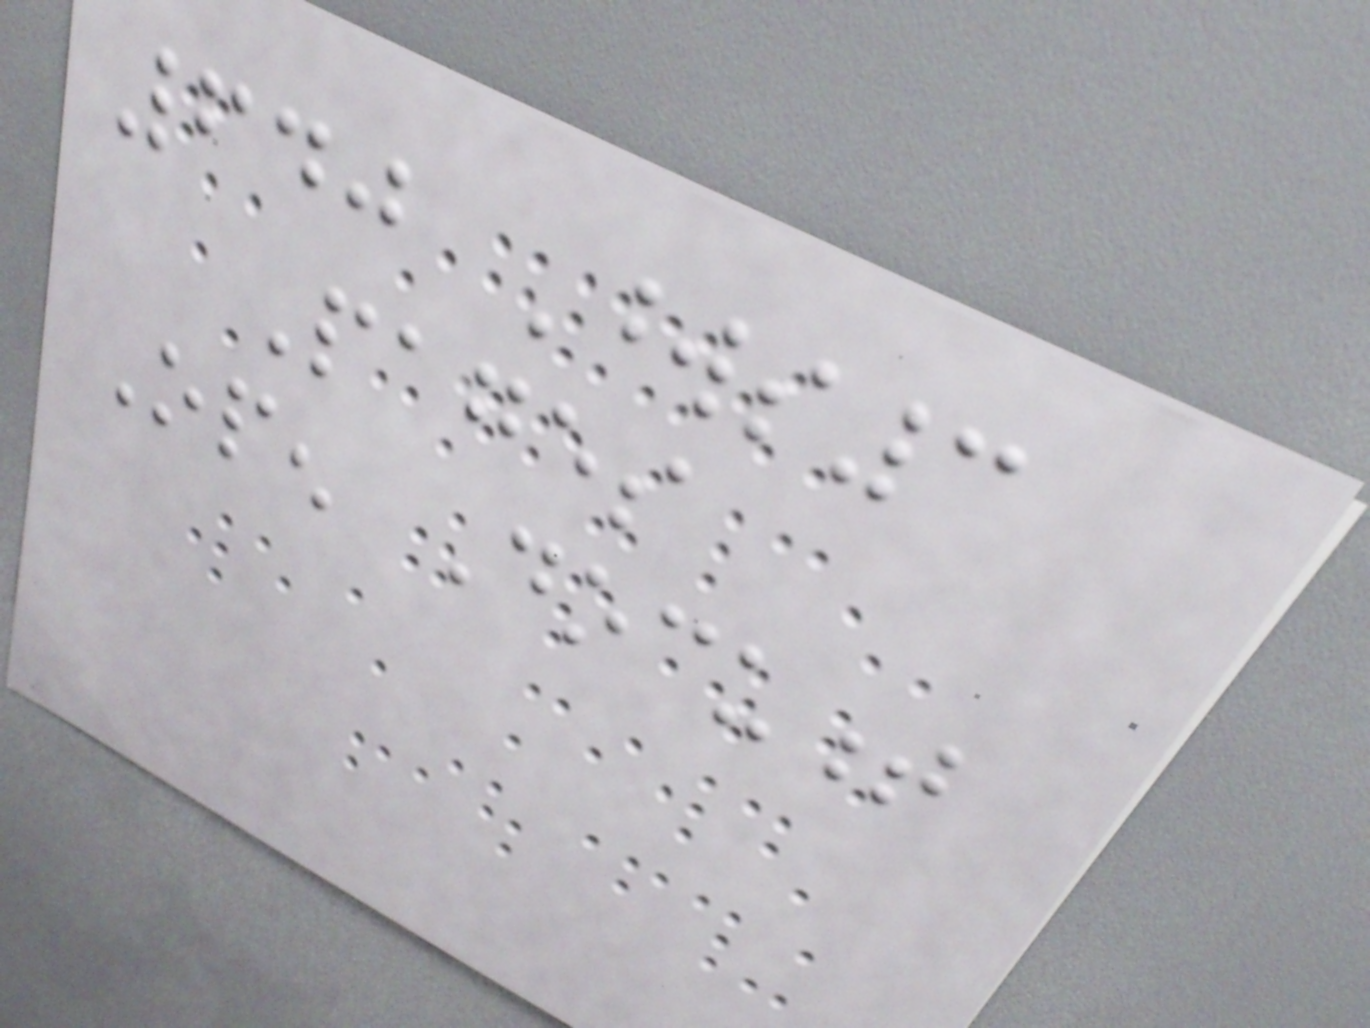640 Words3
Pages
Open Document
